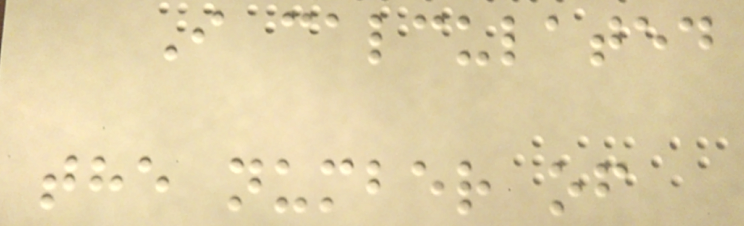I calculated
the number of
